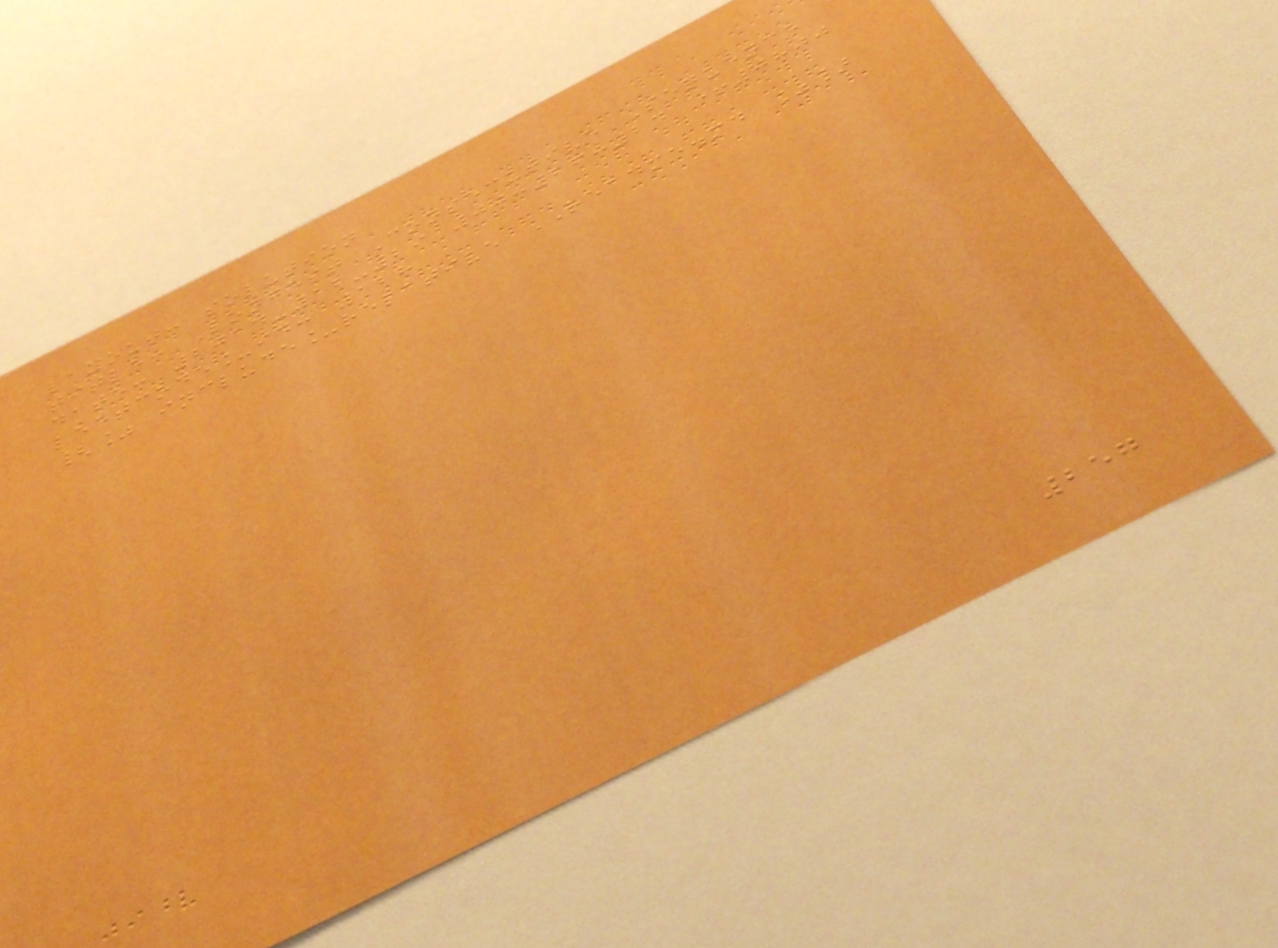layout: solution
title: Longest Consecutive Sequence
date: 2014-12-29 00:26:24 +0800
leetcode_id: 128
{% include_relative README.md %}
257
